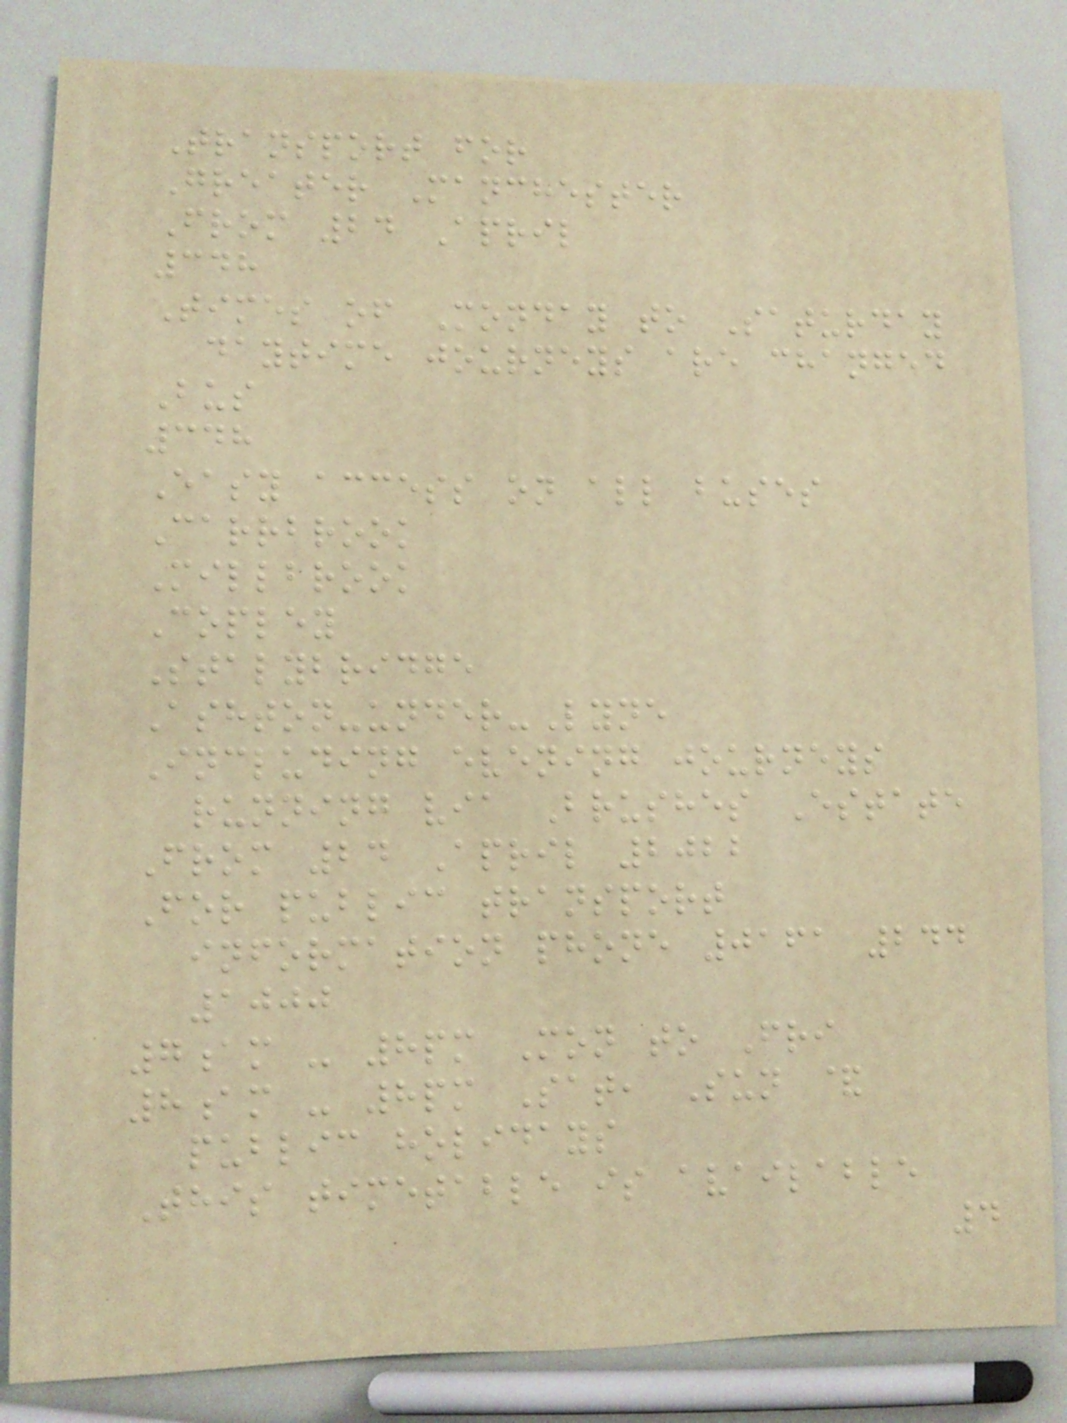Transport for
Greater Manchester
From 24 April
348
Times of Monday to Saturday
daytime journeys are changed
Bus
348
Easy access on all buses
Carrbrook
Millbrook
Copley
Stalybridge
Ashton-under-Lyne
Including evening journeys
running via Brushes Estate
From 24 April 2022
For public transport
information phone 0161 244
1000
7am - 8pm Mon to Fri
8am - 8pm Sat, Sun &
public holidays
This timetable is available
4
